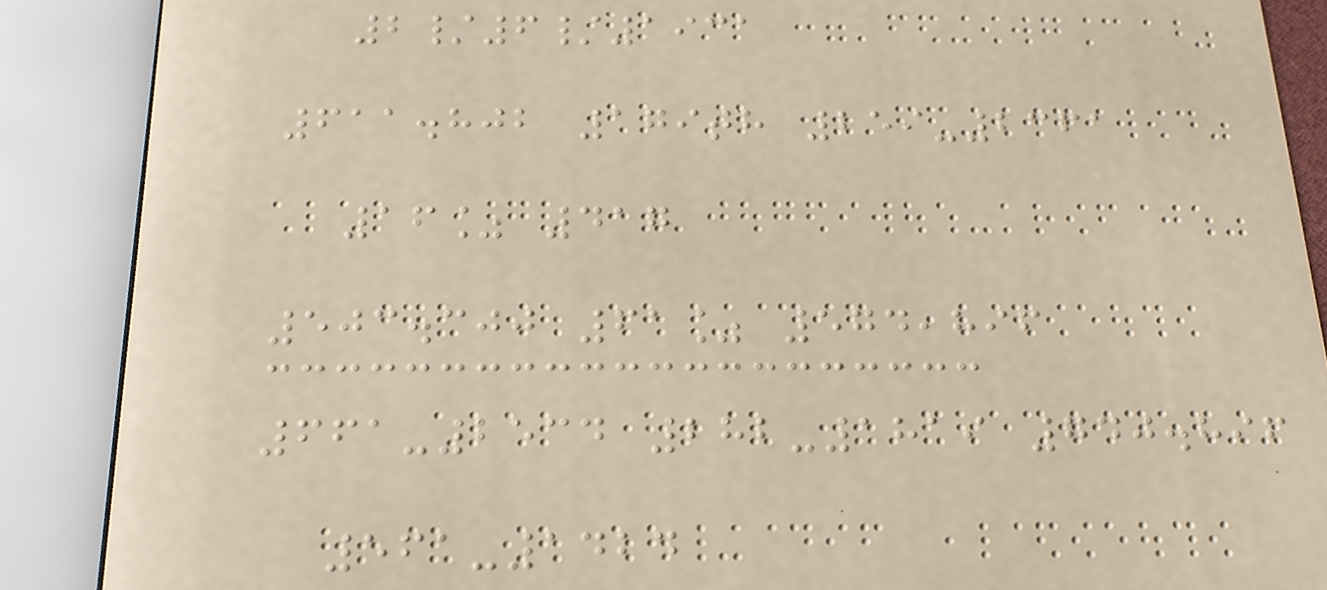2/6/1931
611.802 179th 259-2361
16% 417
503.300 61% 574,896
661-2534 282-1819 740.896
561-1424
